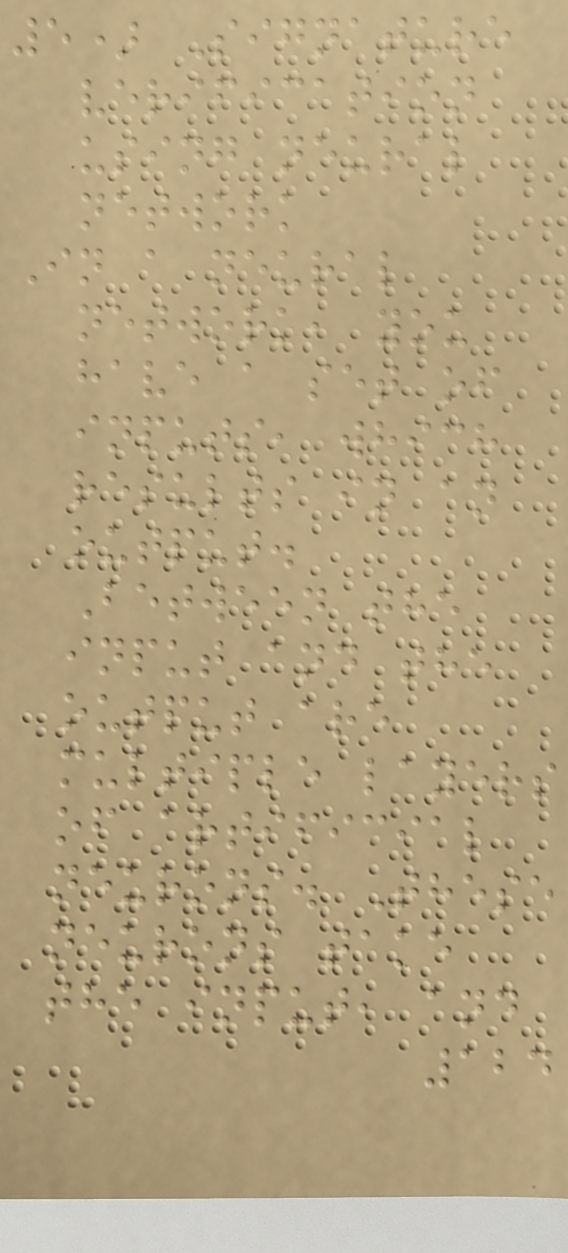5) Signature
verification
using neural
network
In a neural
network, you
have a set of
inputs, which
results in an
output.
Between the
input and the
output are
multiple layers
of artificial
neurons. These
neurons take
the input, and
124
